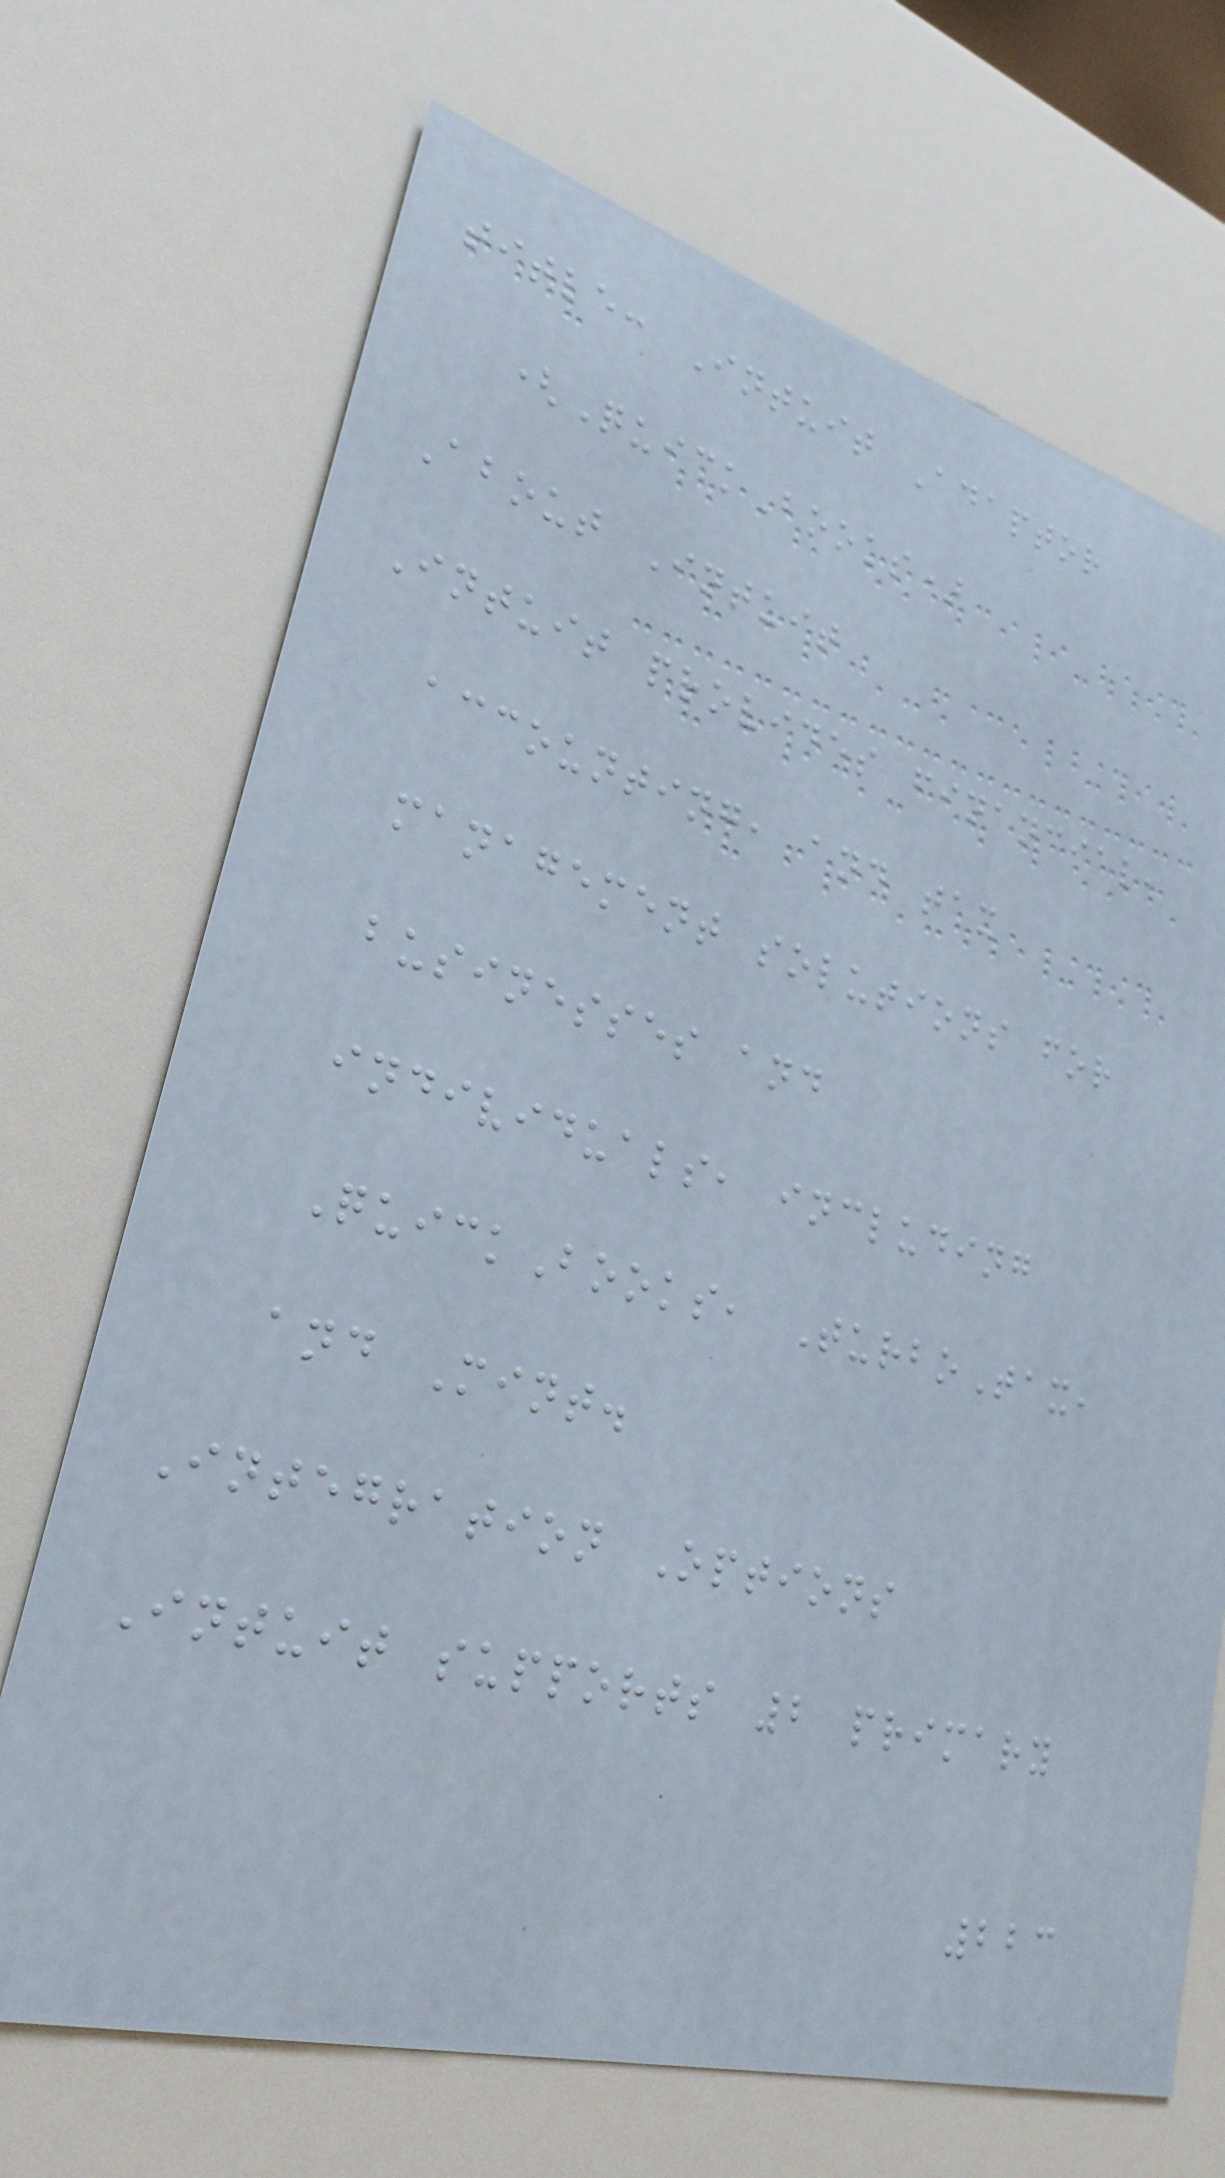title: Intuit Adaptor
(QuickBooks)
About Intuit
Intuit provides financial,
accounting, and tax
management solutions for
businesses and
individuals, including
QuickBooks, TurboTax,
and Mint.
Integration Options
Intuit supports 2 primary
223
